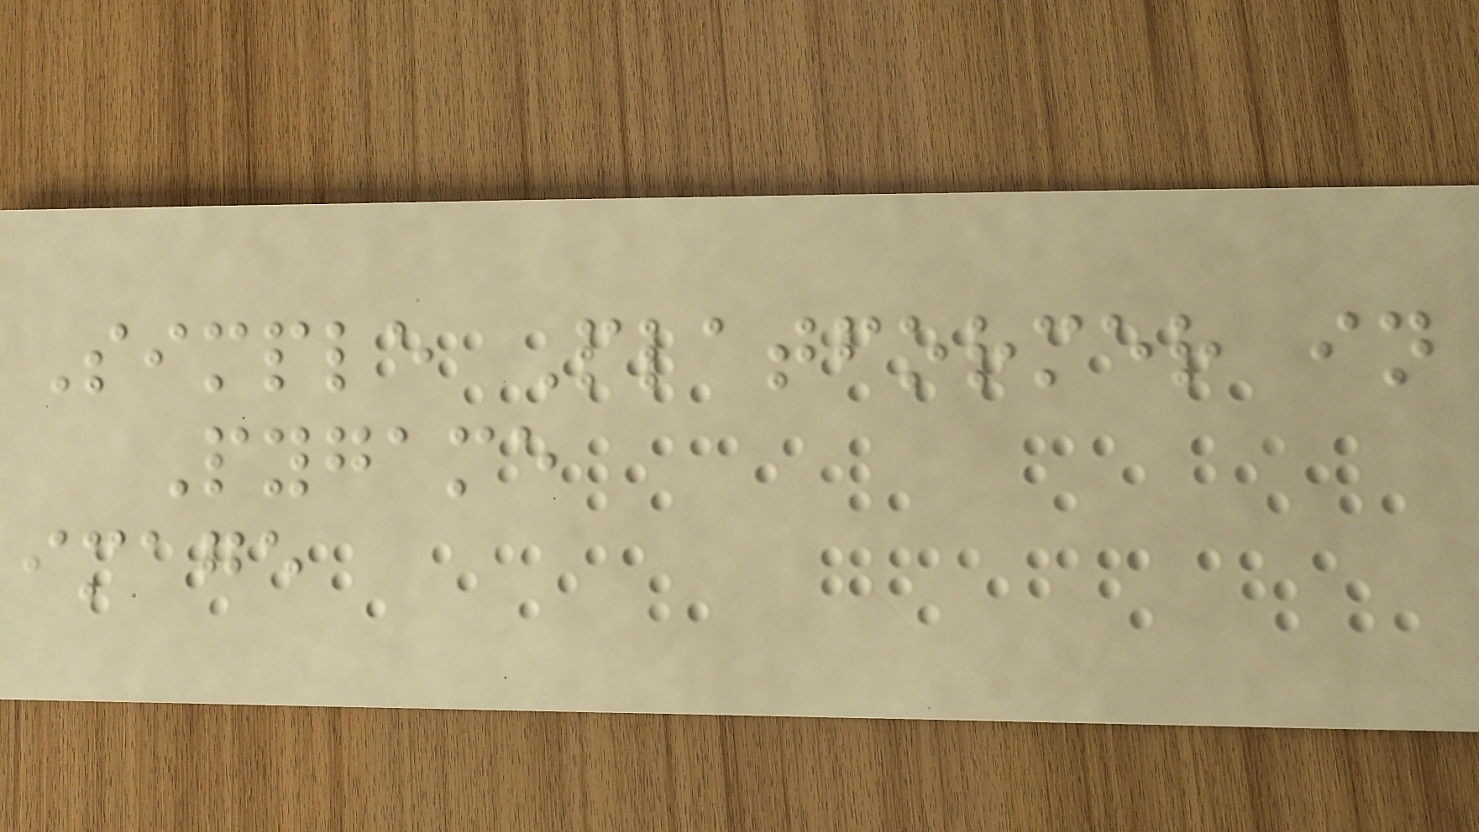Simple Platformer in
Pygame
image
